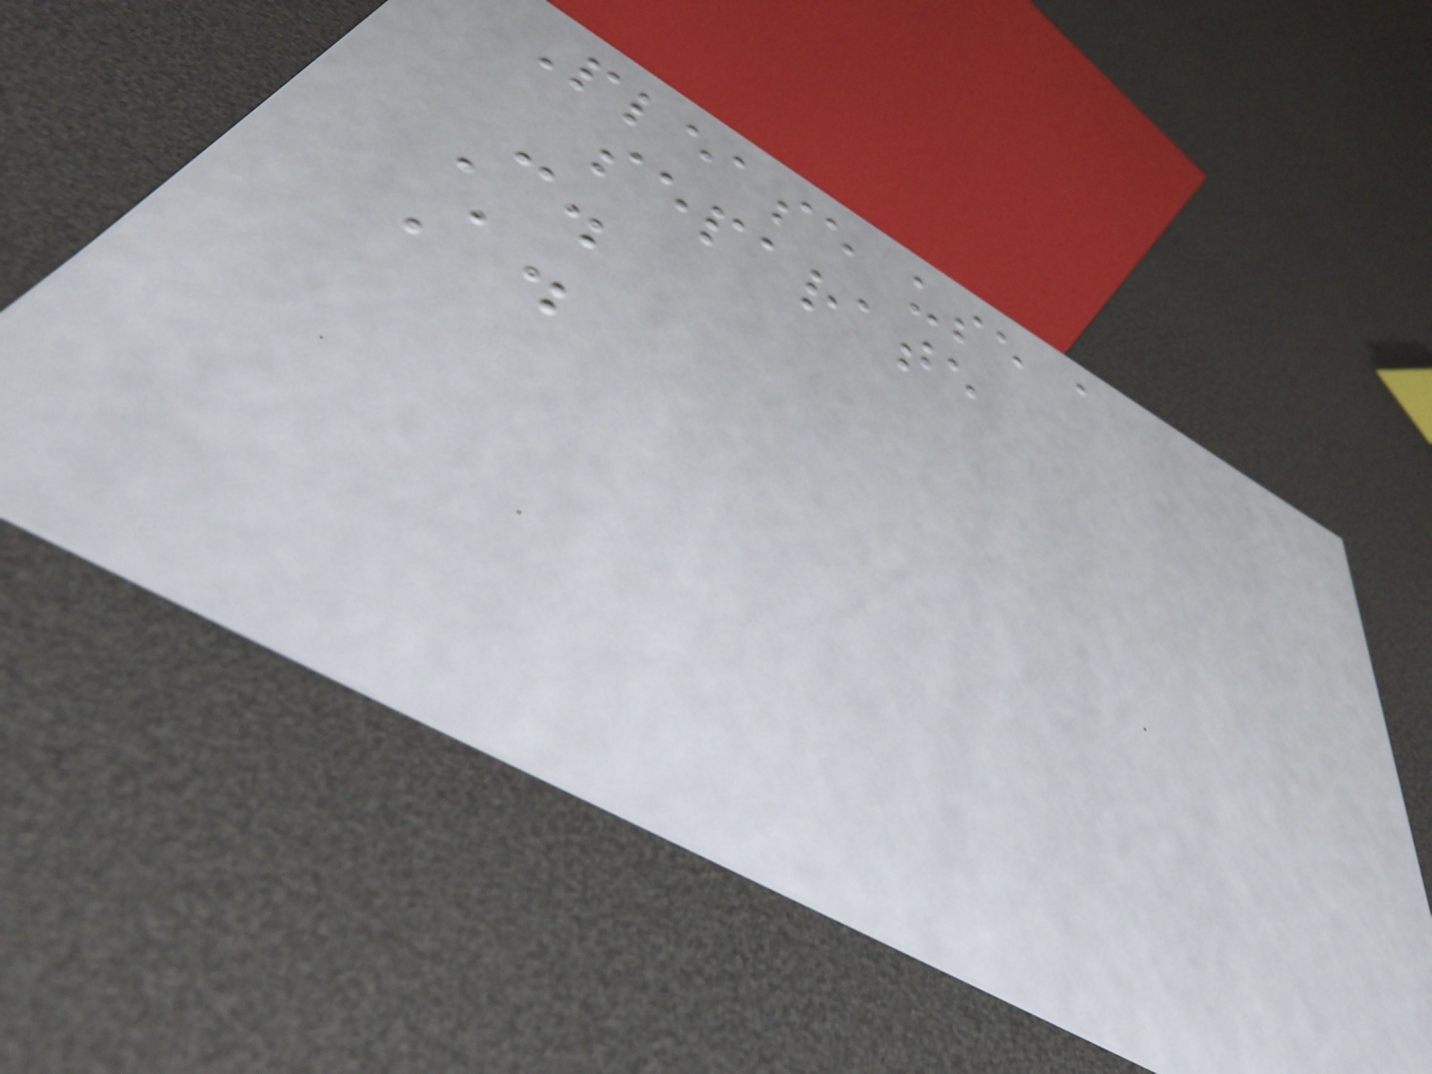Please use a
separate
C.
A.
